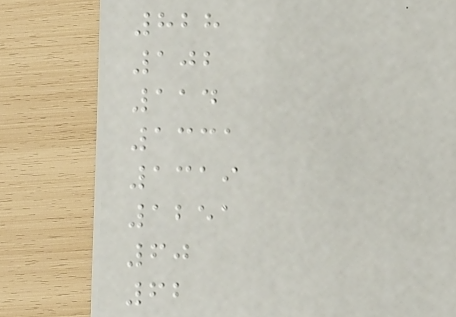828
102
114
1331
1319
1251
60
62
